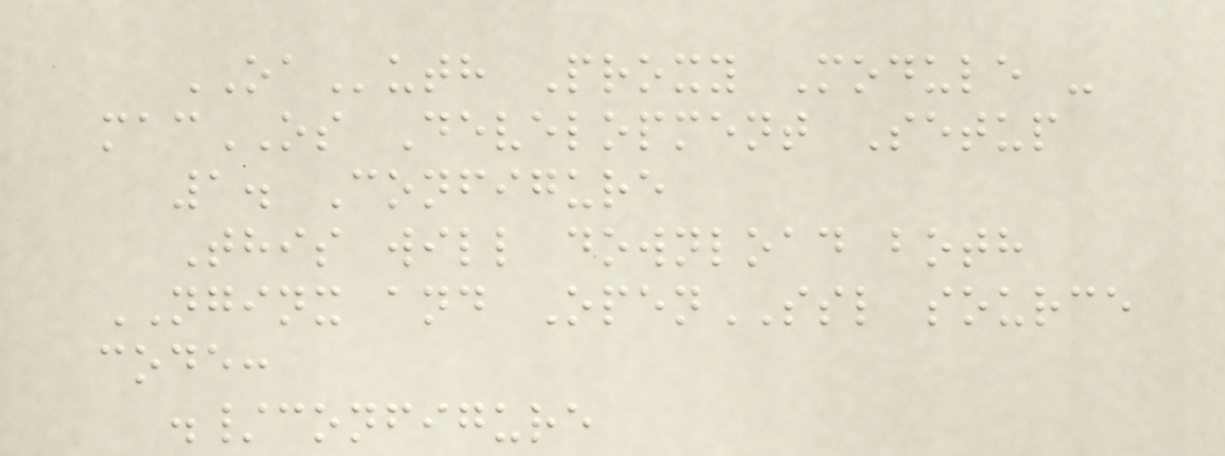OAuth Proxy Module -
macOS Development Setup
1. Configure
This will download both
NGINX and OpenSSL source
code:
./configure
